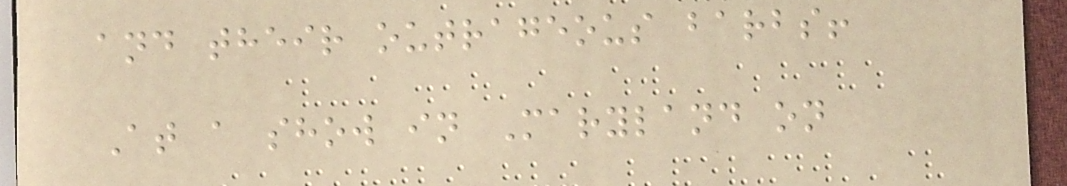and their outrageous barbs!
At a show in Maryland on
